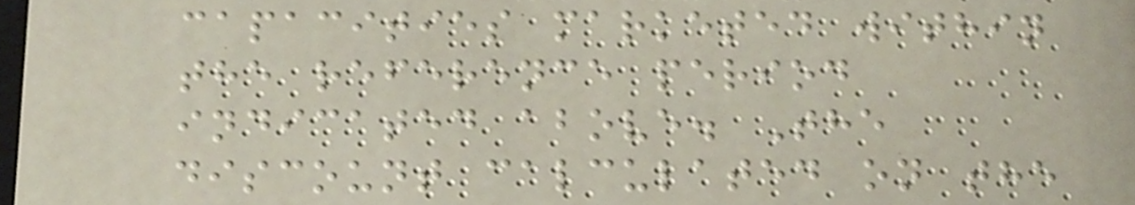capacities marketed within
the reference period
indicated above. The
discount calculated on the
